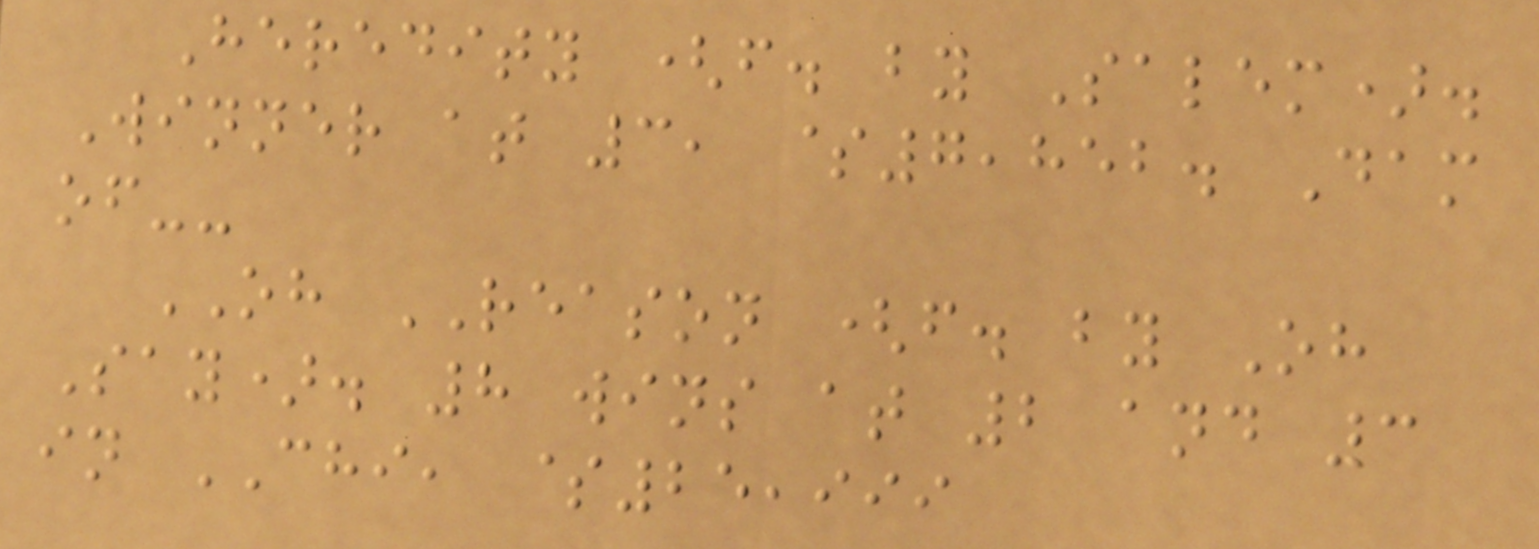Heredity (f. by Salem).
Winner at 3, $7,852. Dam
of--
OH REASON (f. by Oh
Say). 8 wins at 2 and 3
in CHI, $25,999
